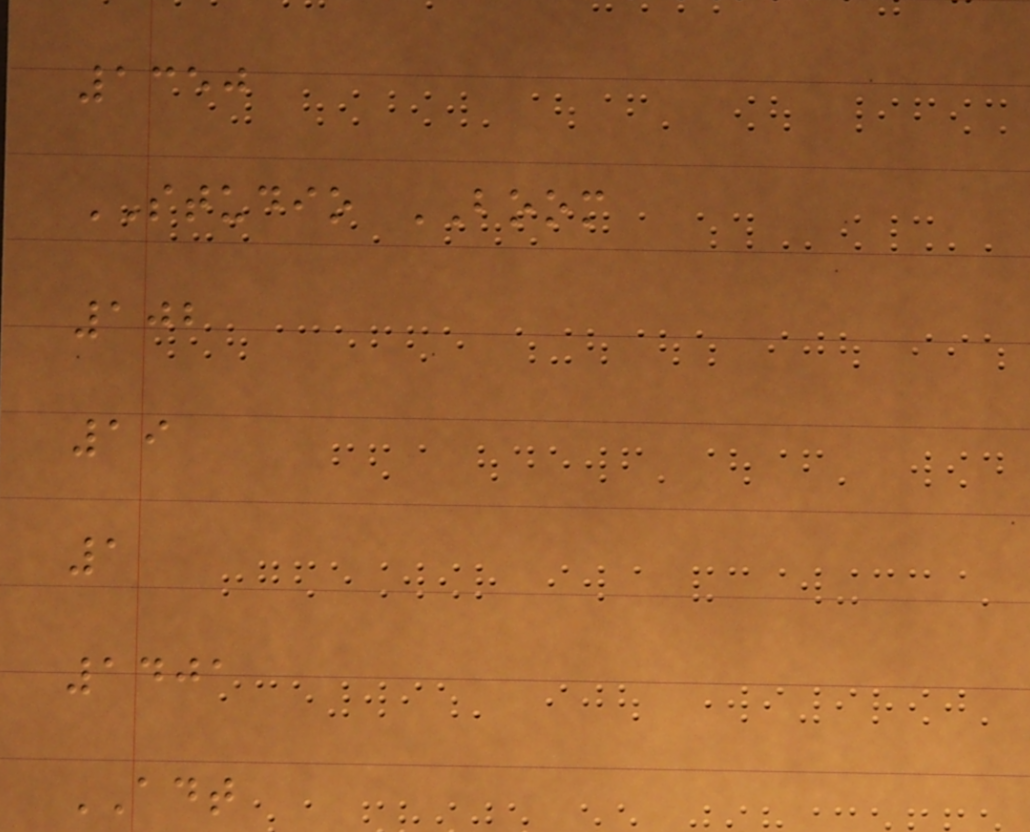1350
STUDIO BOOM
102
19
1
1401
ADT
